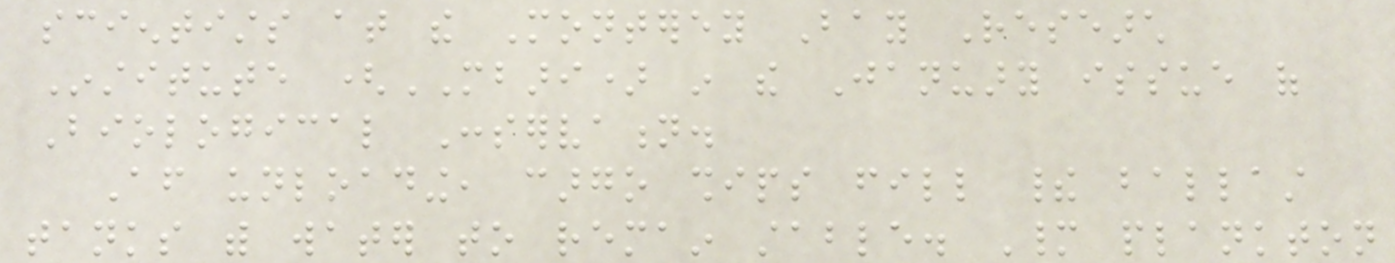scientists at the Monterey Bay Research
Institute (MBARI) in the January issue of
Biological Conservation.
After unloading, cargo ships fill their ballast
tanks with water to remain stable. Many plankton
